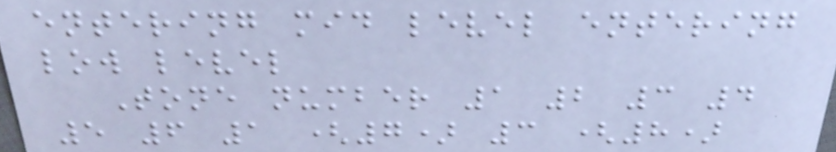entering mid level entering
low level
Tone number 1 2 3 4
5 6 1 (7) 3 (8)
